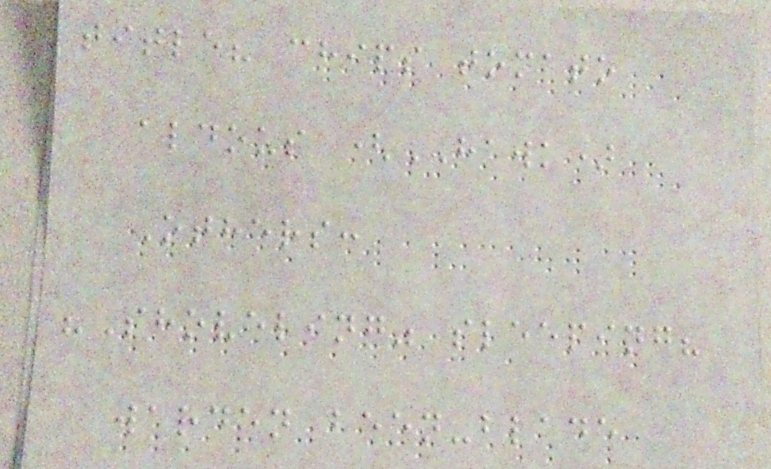title? chips tomato
aldous (HAWK)
Others:
"Shoveling" sleeping?
warden been-blade
